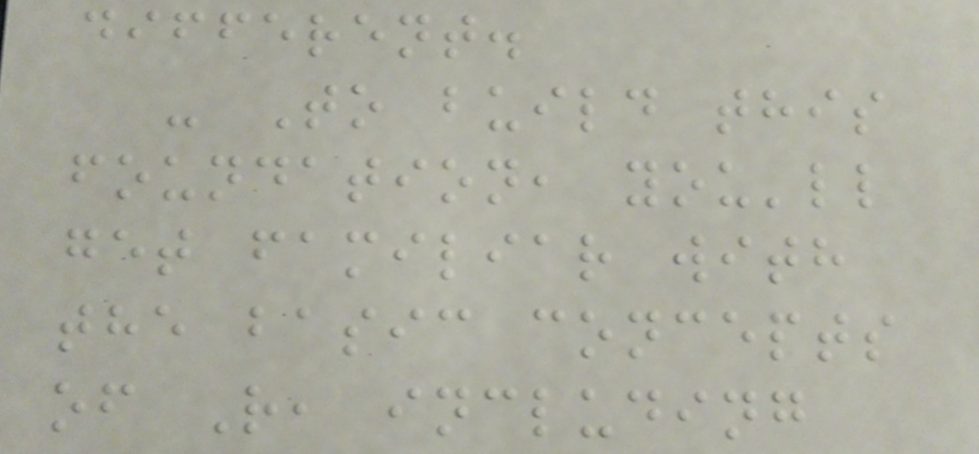different.
- To build this
foundation, you'll
get familiar with
the basic concepts
of R, including
